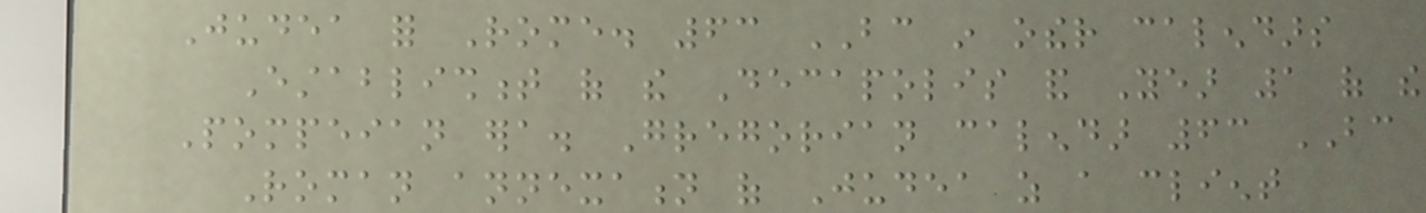Judea for Rome. 63 BC in other calendars
Establishment of the Decapolis and Year 1 of the
Pompeian era. Gregorian calendar 63 BC
Roman annexation of Judea as a client
